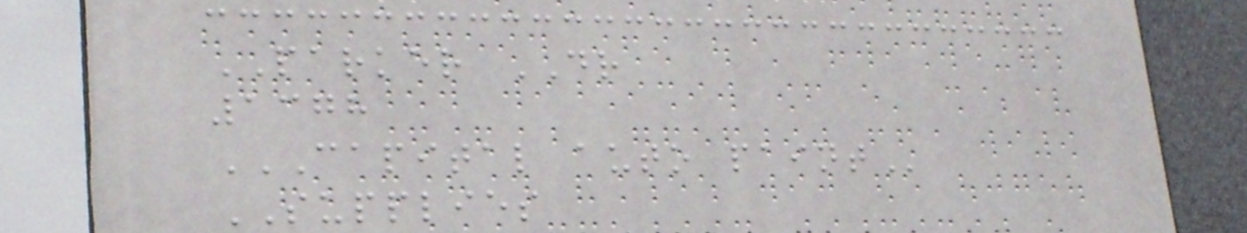PARKER DR
1378
CAPITAL AUTO PAINT
SUPPLIES
